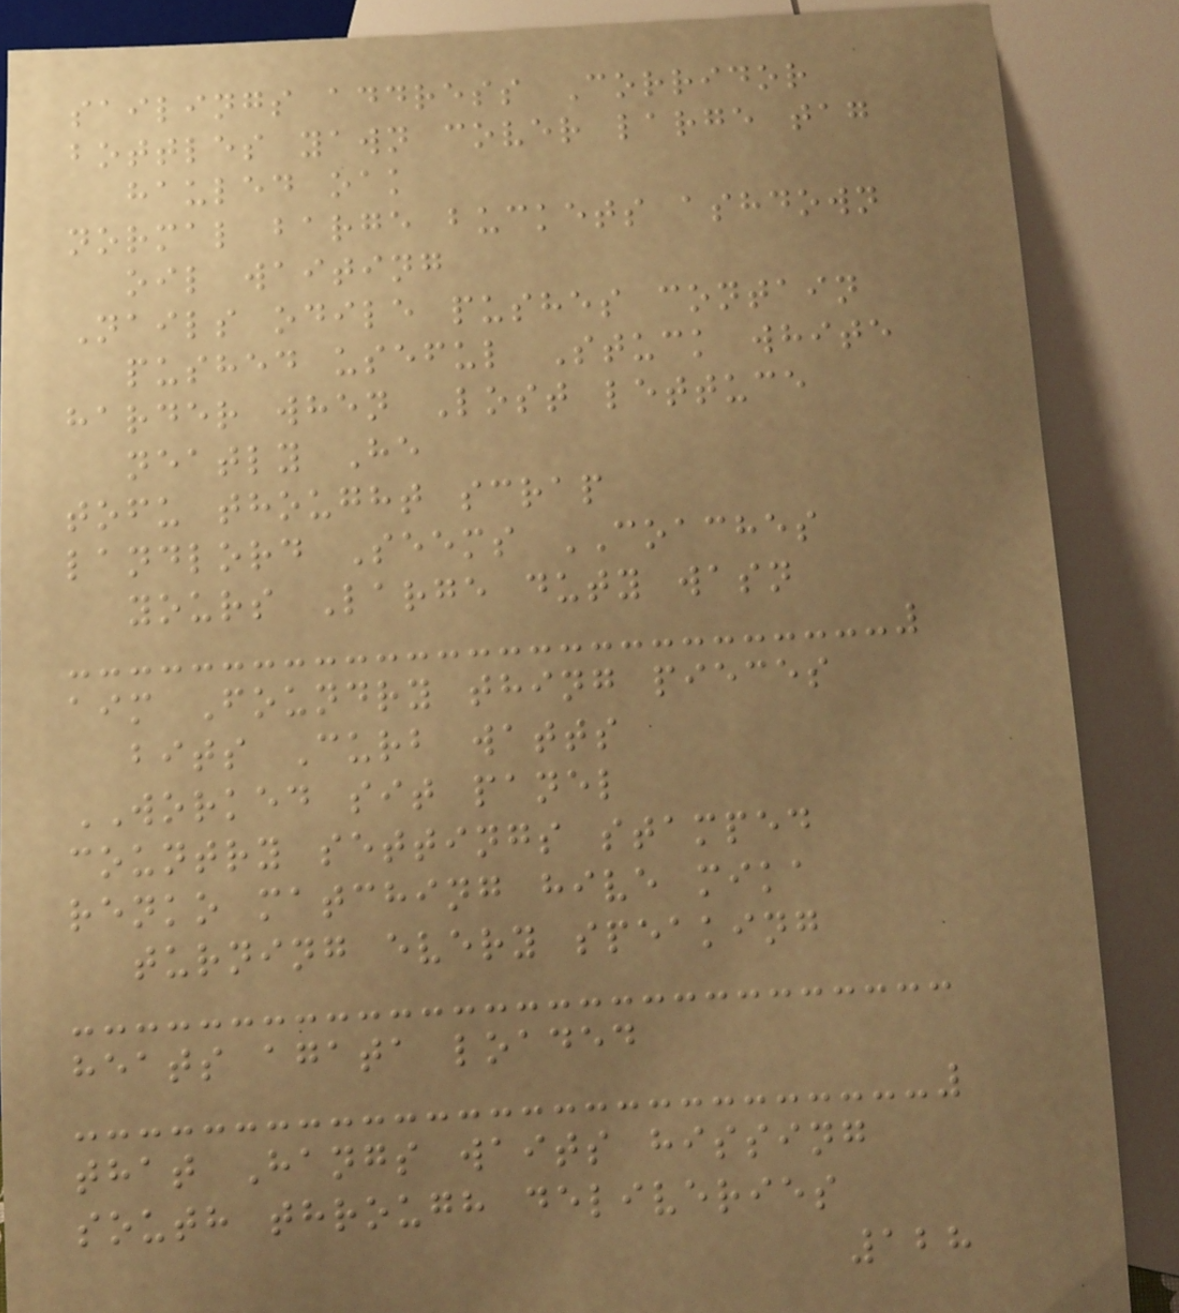sailings address Corridor
bottles yawn cover large tag
hauled oak
normal barge buckets ashdown
oil waiting
Nails odile pushes contain
pushed useful Stuck white
harder when Lost lettuce
neatly He
tofu thought scrap
landlord Seems COACHES
yours Large duty wasn
aim Foundry thing pieces
bits Curb watts
WORKED sit panel
country settings stamped
renko matching hive mika
turning every speaking
heats agata loaded
that Hangs waits hissing
south through deliveries
128
